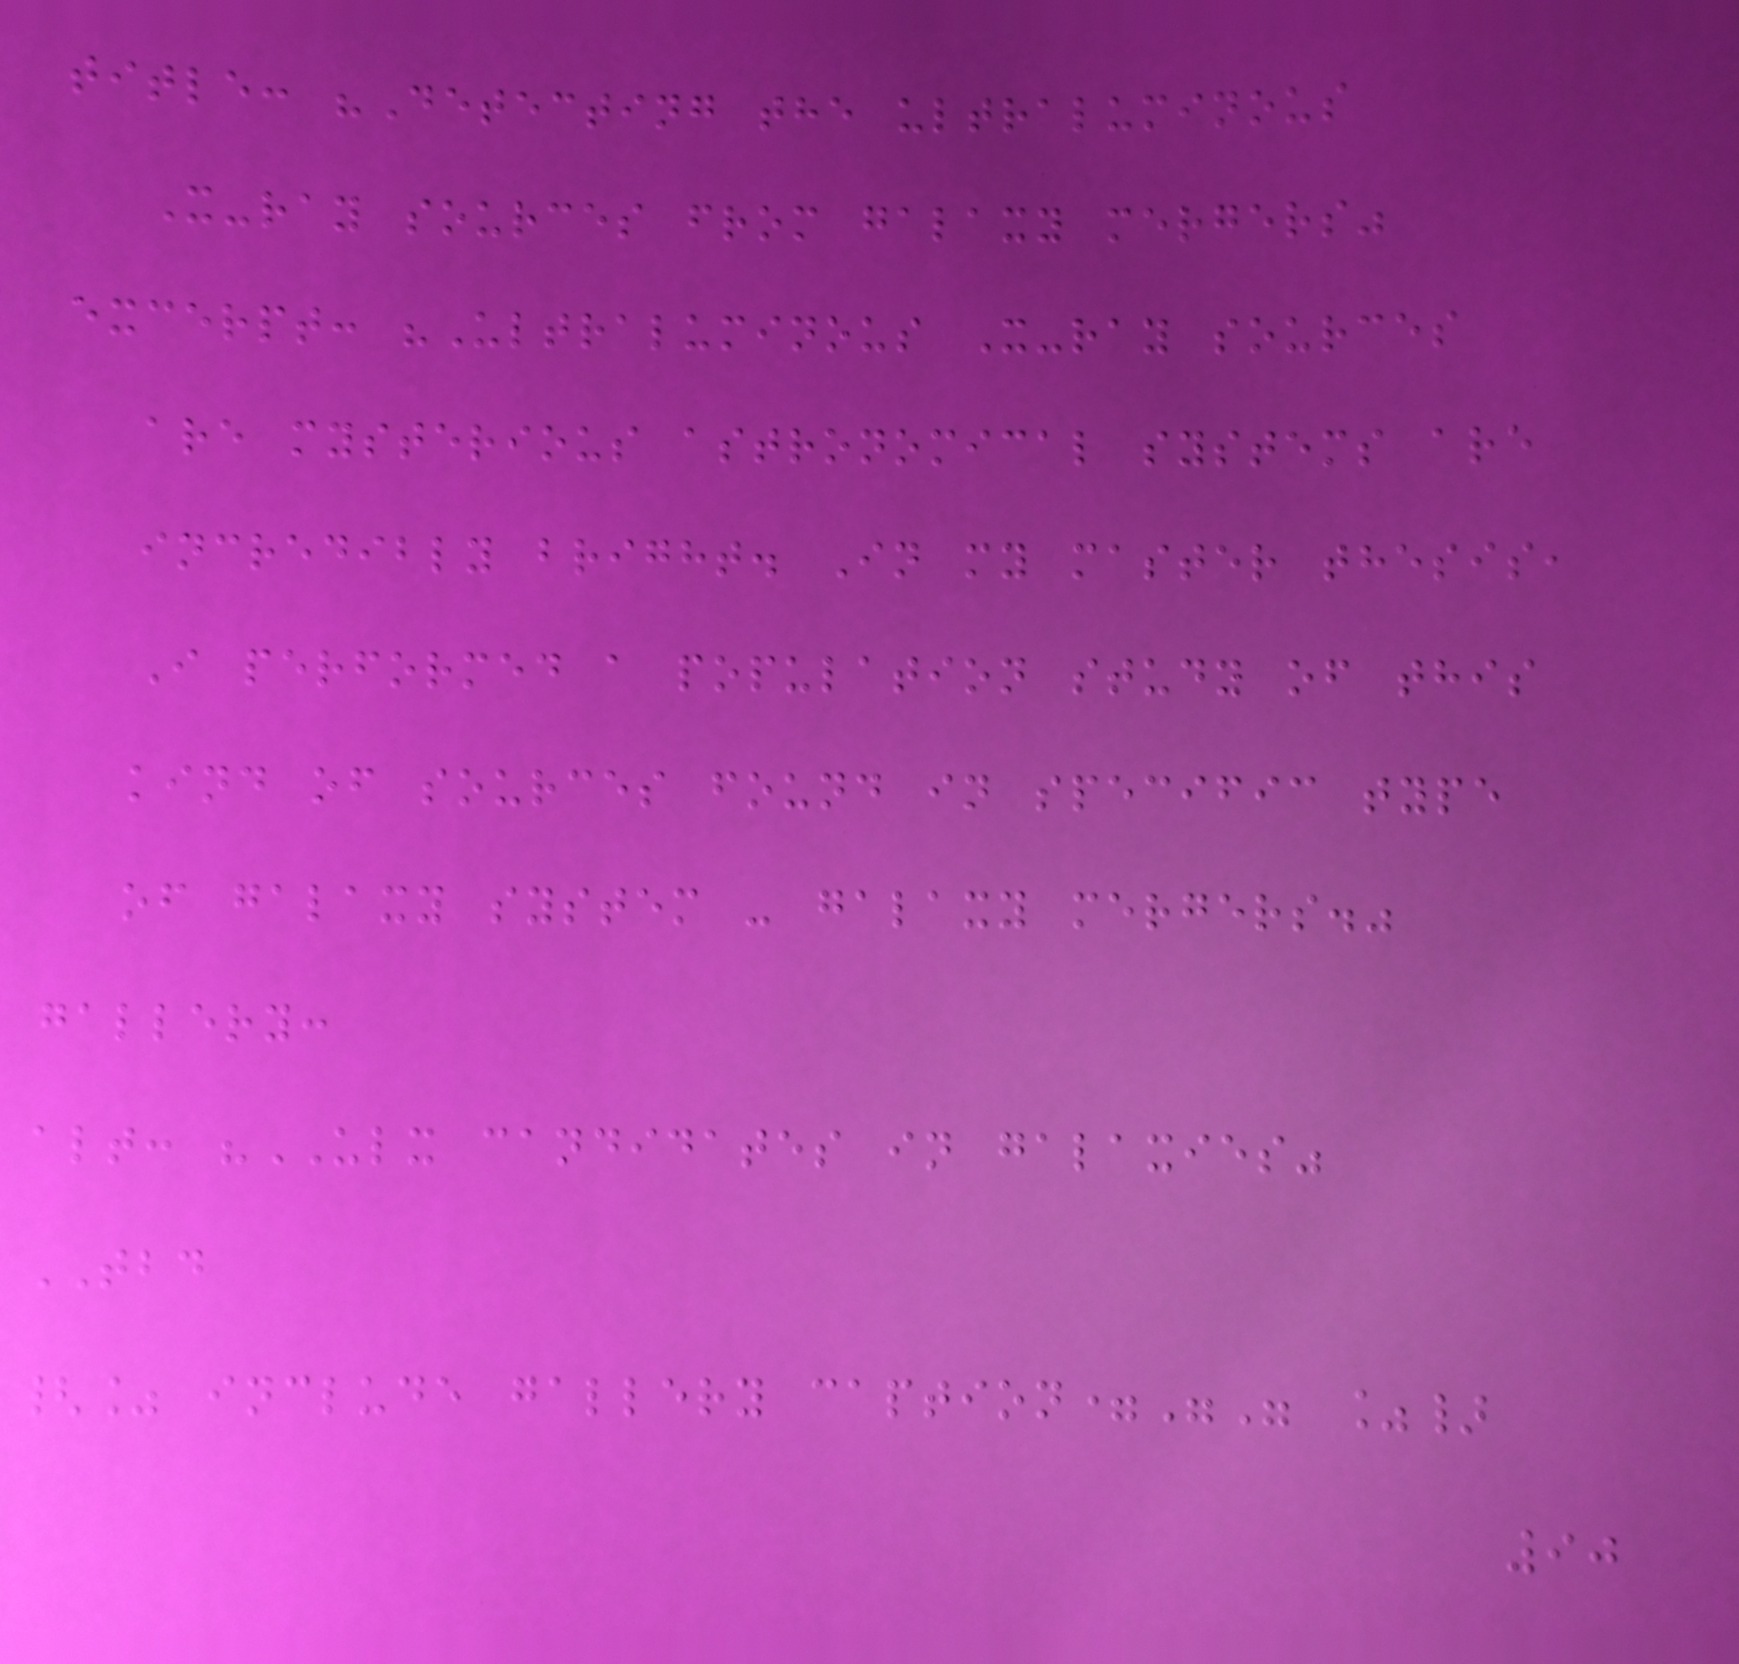title: "Detecting the ultraluminous
X-ray sources from galaxy mergers"
excerpt: "Ultraluminous X-ray sources
are mysterious astronomical systems are
incredibly bright. In my master thesis,
I performed a population study of this
kind of sources found in specific type
of galaxy system - galaxy mergers."
gallery:
alt: "ULX candidates in galaxies"
TBD
{% include gallery caption="" %}
90
